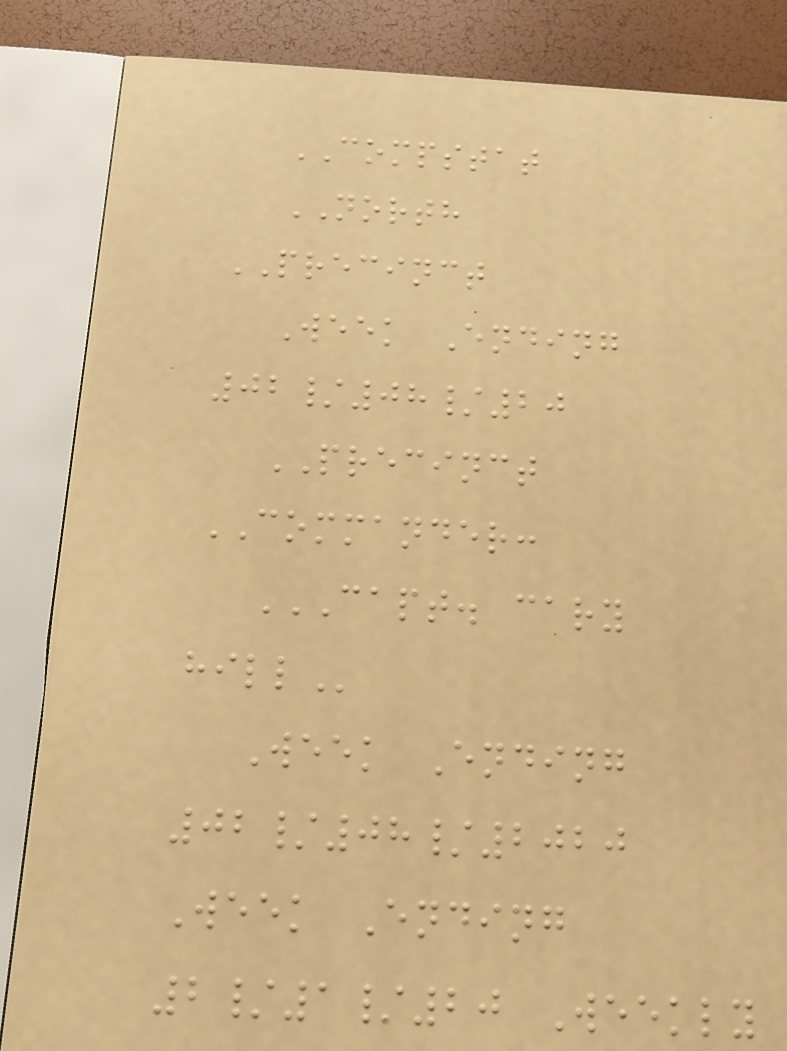COMPSTAT
NORTH
PRECINCT
Week Ending
02/08/20
PRECINCT
COMMANDER:
CAPT. CARY
HILL
Week Ending
02/08/2020
Week Ending
2/1/20 Weekly
